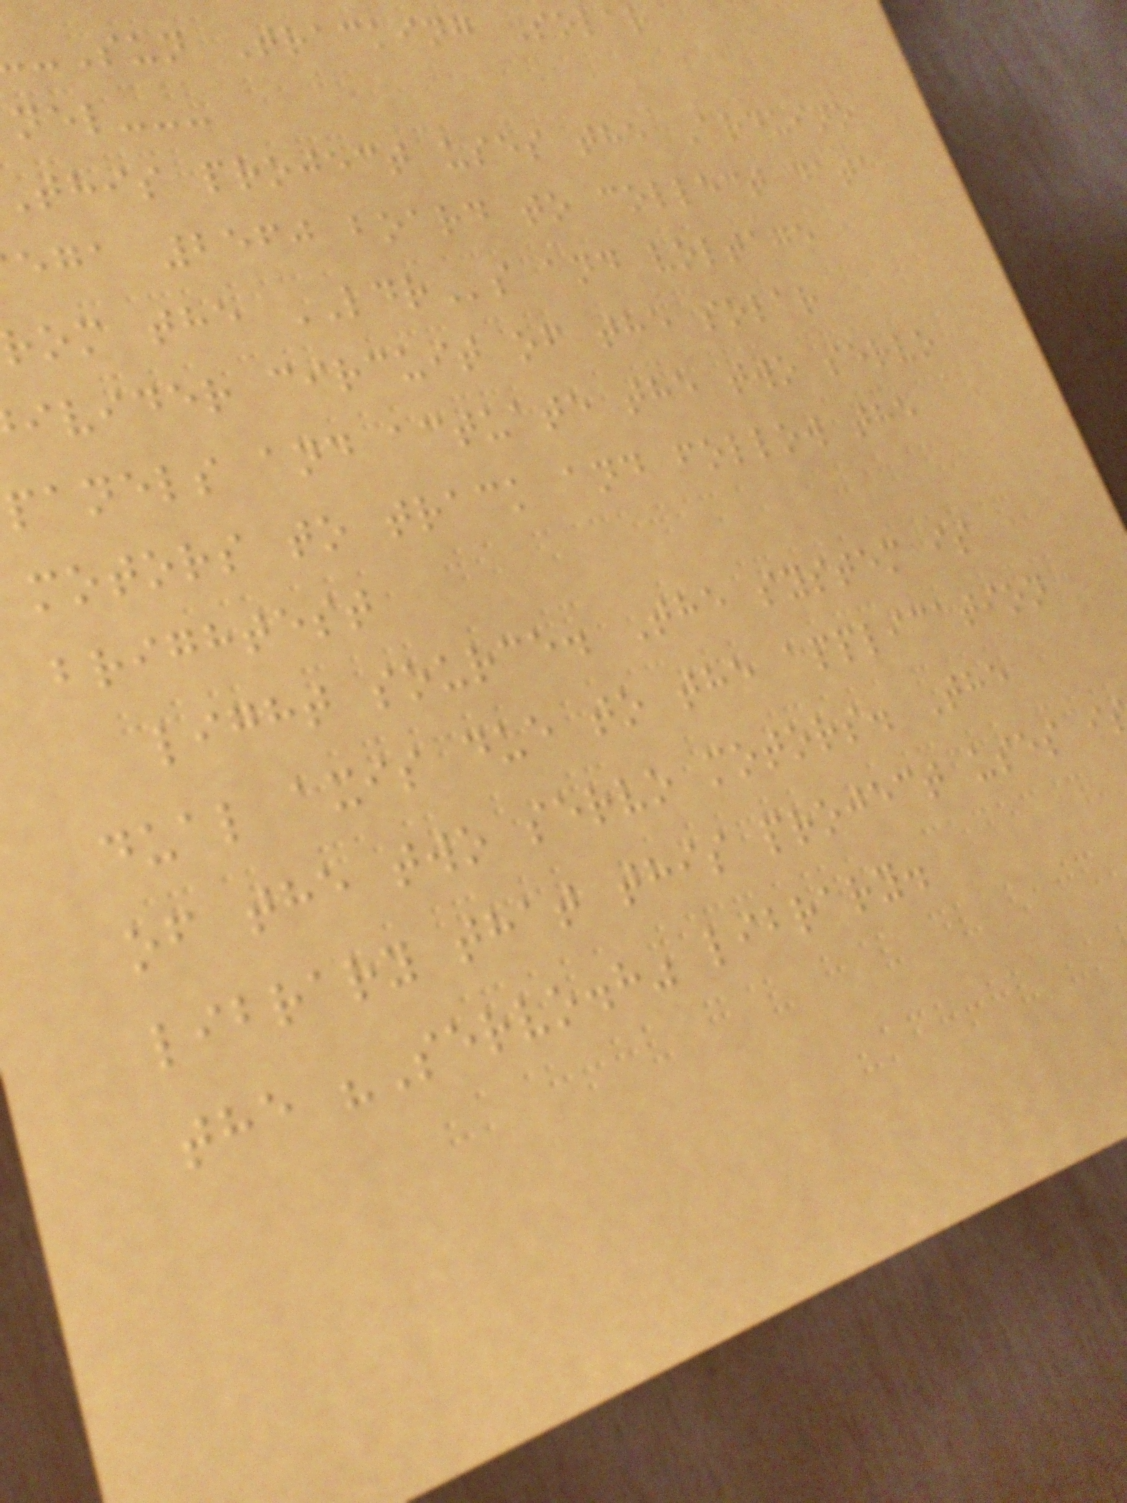-Sun Tracking Solar
nel---
this project uses the Arduino
ega 2560 board to collect data
rom the LDRs and voltage
ivider circuit of the solar
panels and actuate the two servo
motors to track and follow the
brightest
light source. The system is
dual axis due to the application
of the two servo motors. The
library that this project uses i
the "Servo.h" library.
